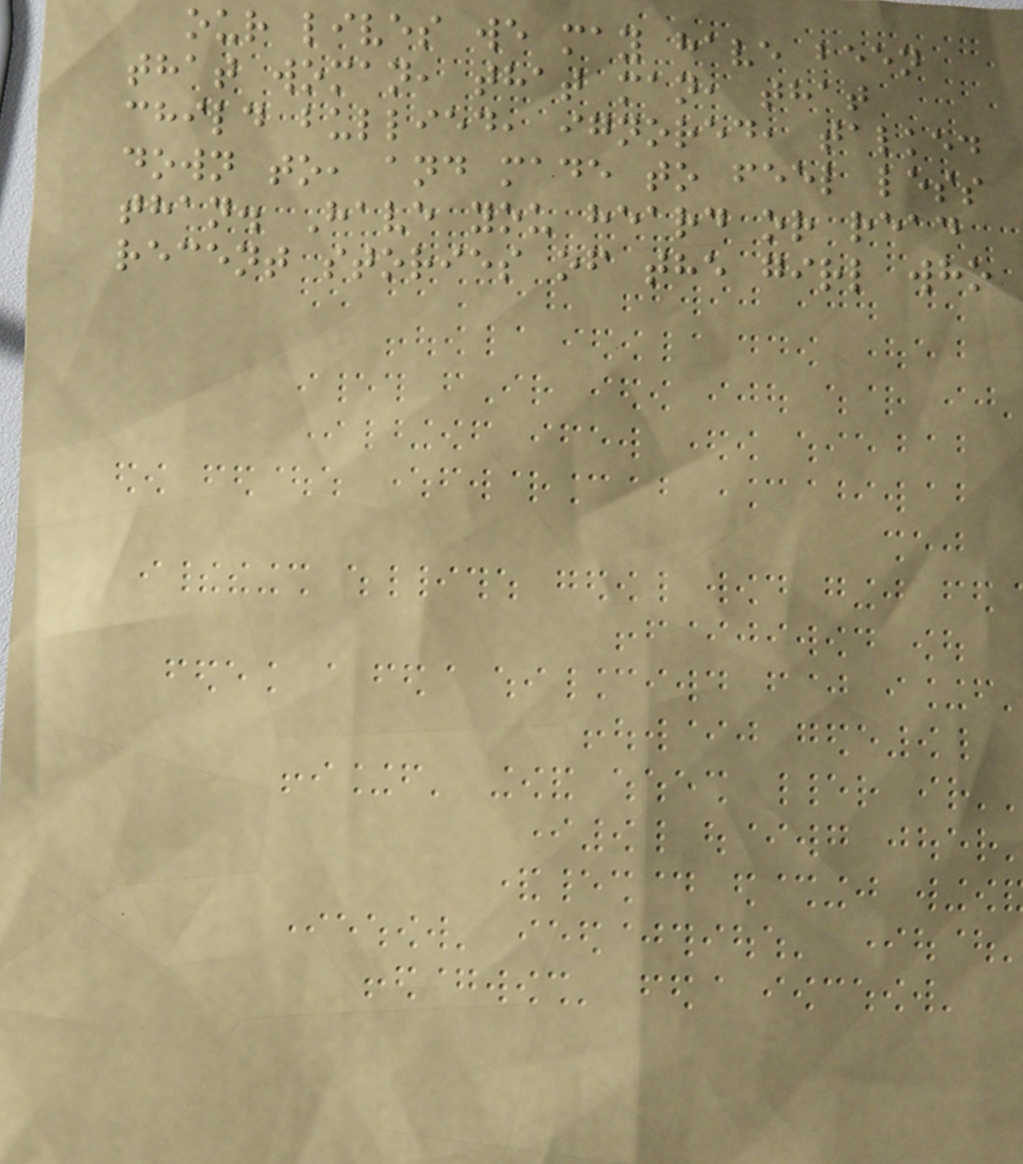our lives we may have been
that woman, that man, that
child bullied, ignored, talked
down to, and made to feel less
than. Have you heard or read
recent stories of the girl who
